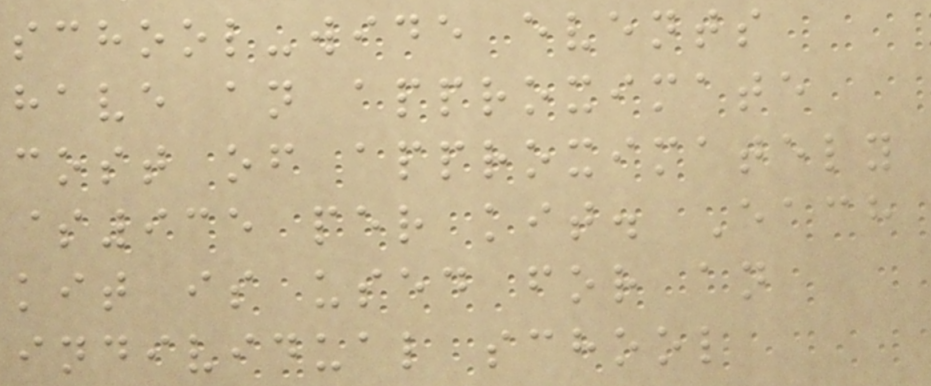school-wide events
have an approximate
cost of approximately
$935 per kit. Each
kit is used for an
individual school
